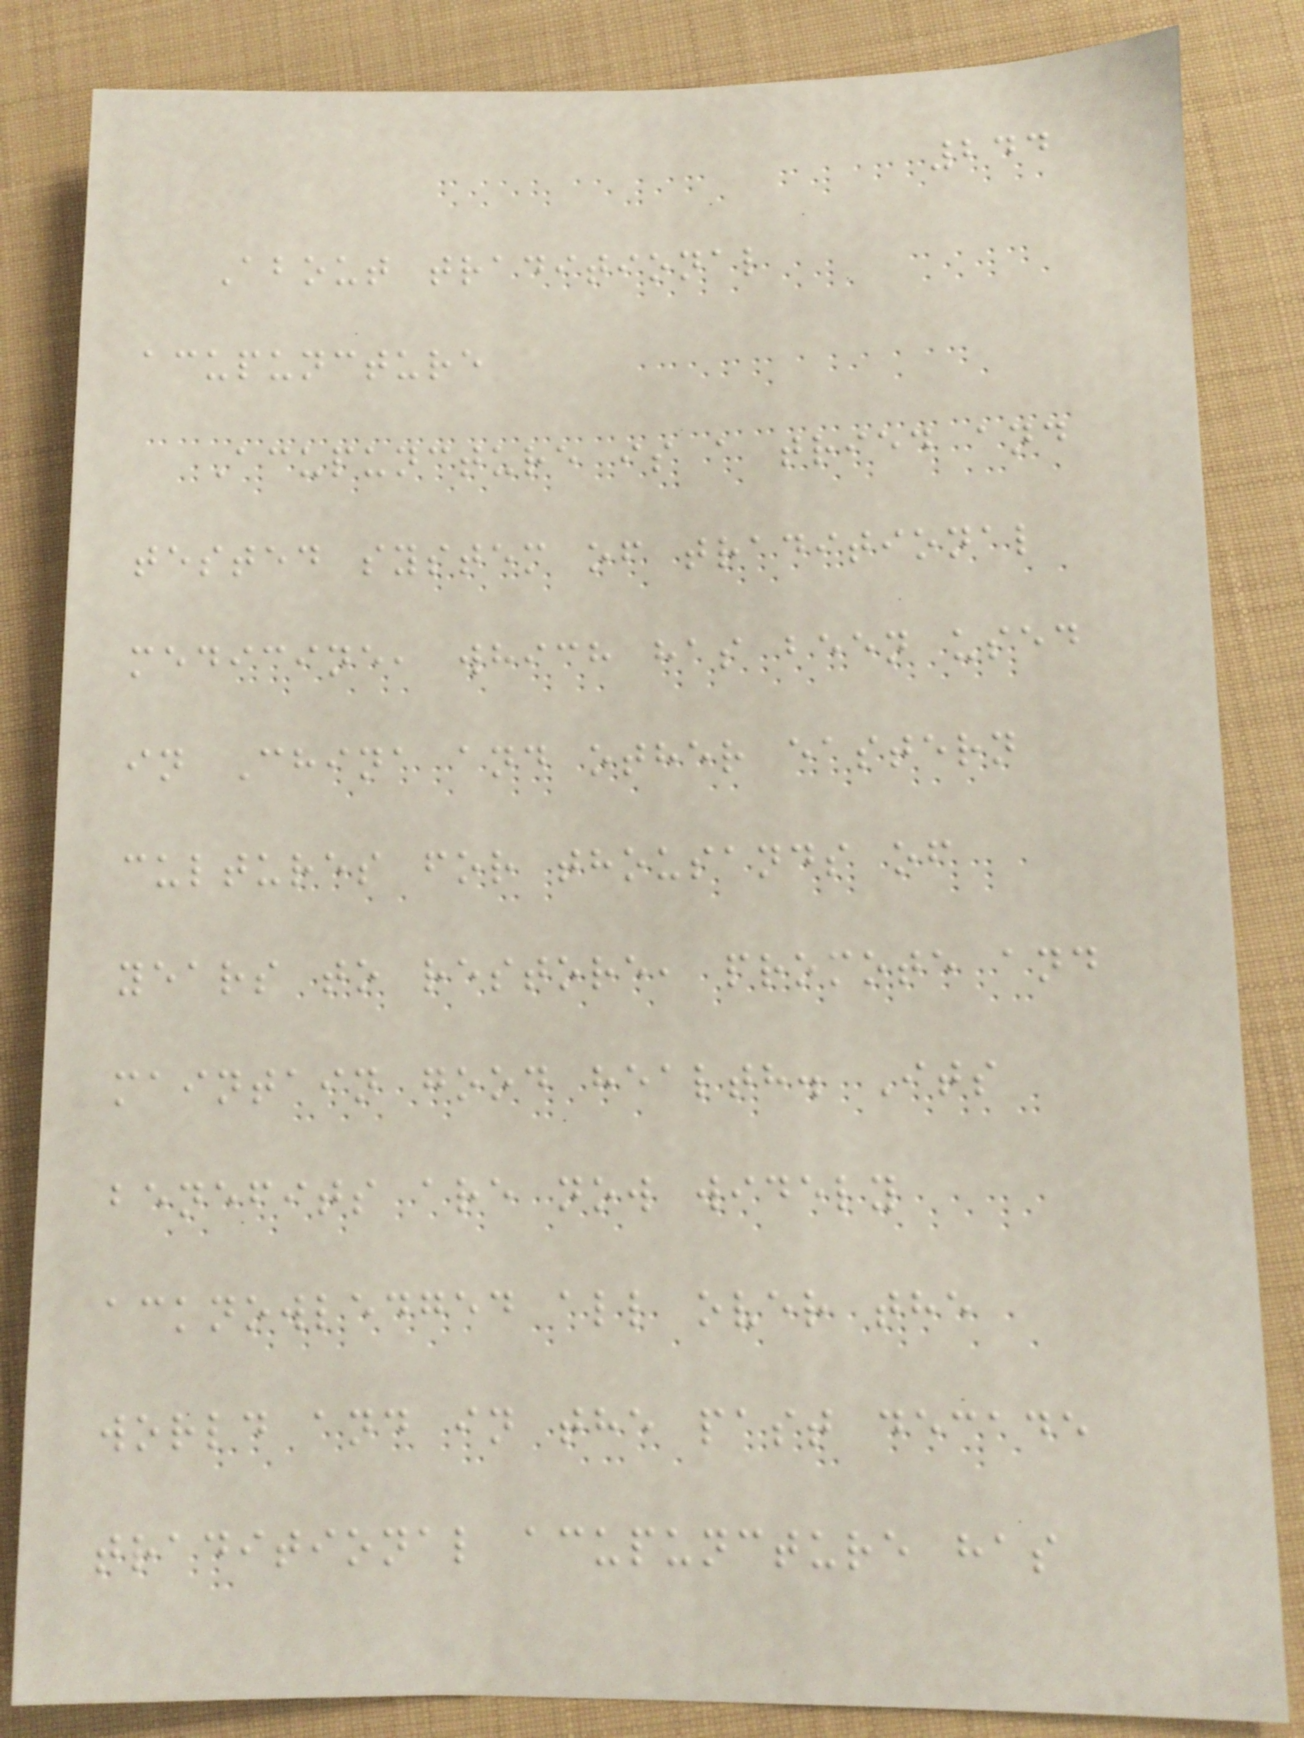244
About traditional
acupuncture
Acupuncture is a tried and
tested system of traditional
medicine, which has been used
in China and other eastern
cultures for thousands of
years to restore, promote and
maintain good health. Its
benefits are now widely
acknowledged all over the
world and in the past decade
traditional acupuncture has
